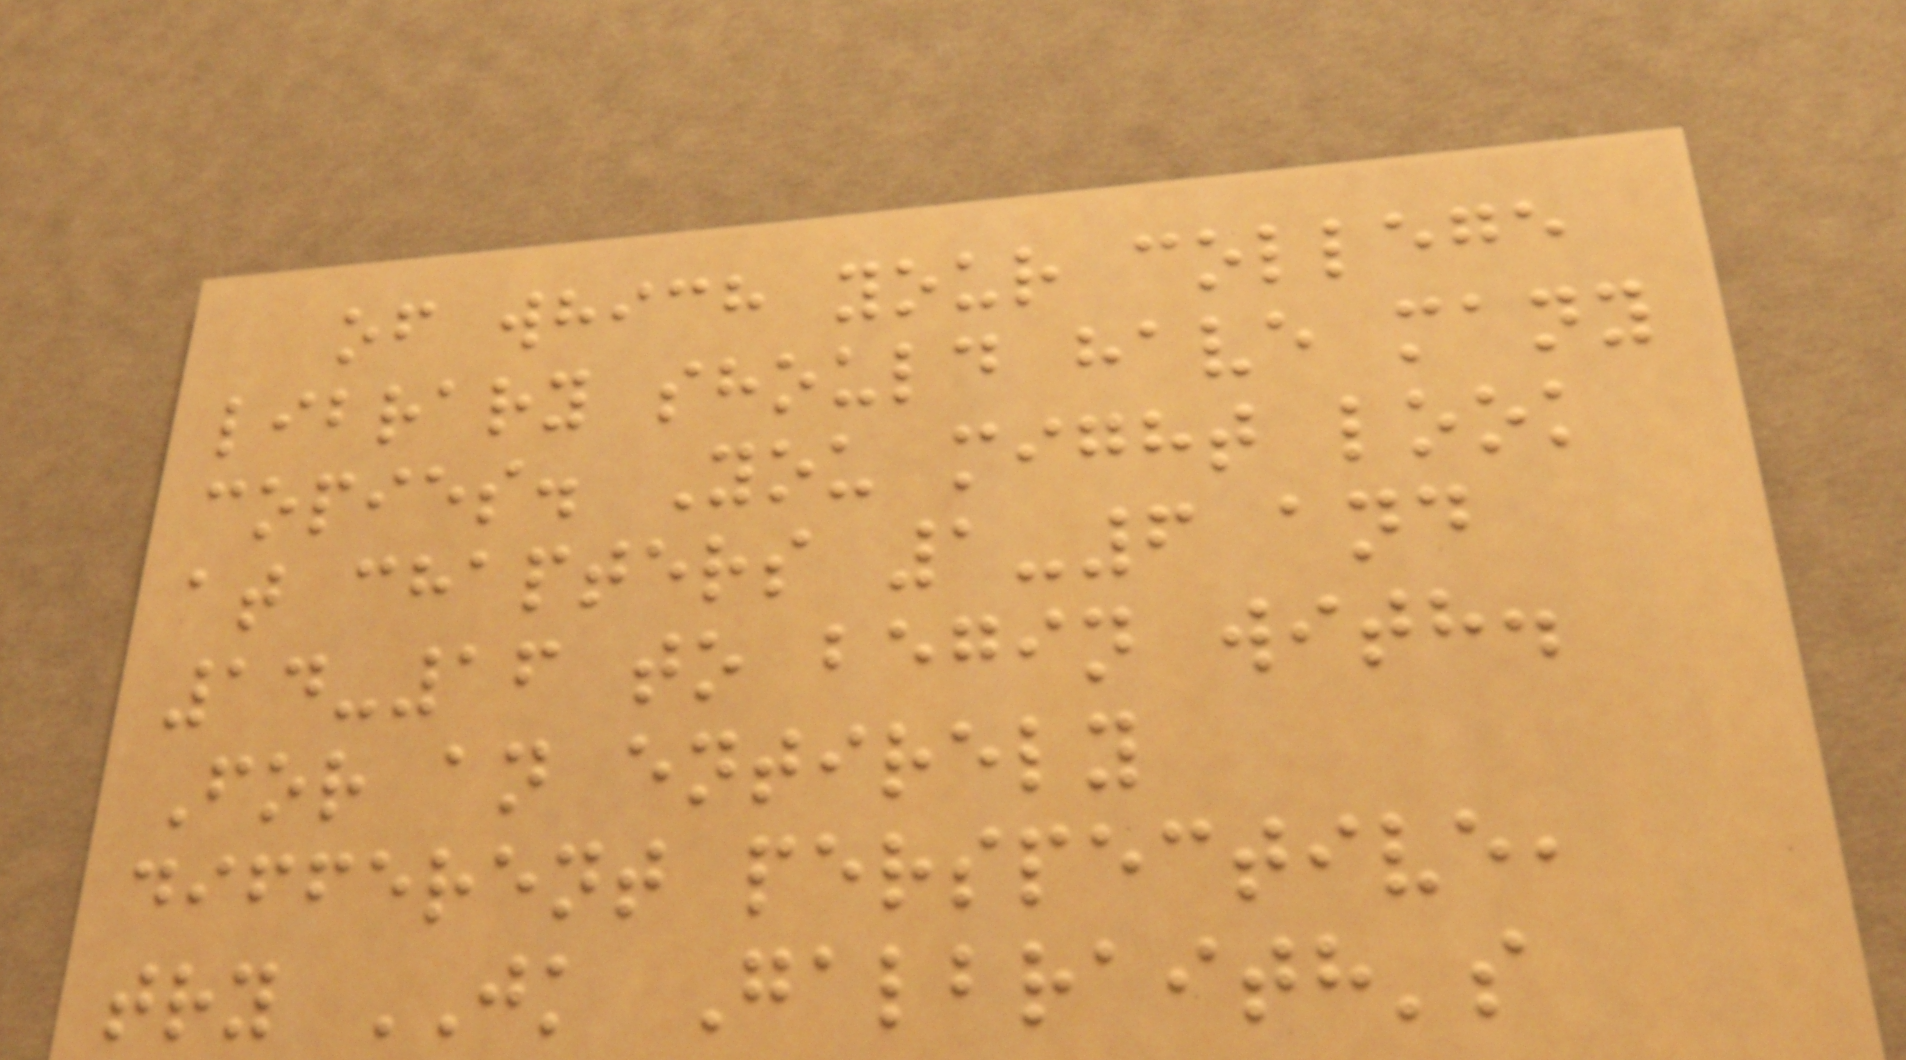of which your college
library should have many
copies. You might look
at chapters 1-6 and
14-16 to begin with.
For an entirely
different perspective,
try JK Galbraith's
